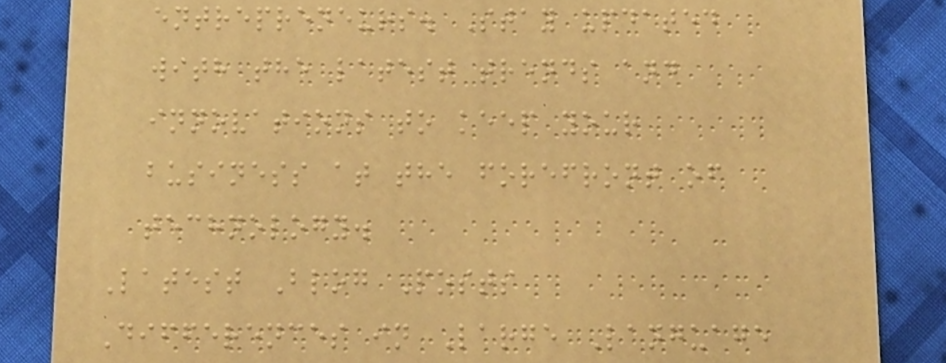entrepreneurs. Stay updated
with the latest trends and
innovations to keep your
business at the forefront of
technology.
Latest Blog Posts
Differences in Large Language
